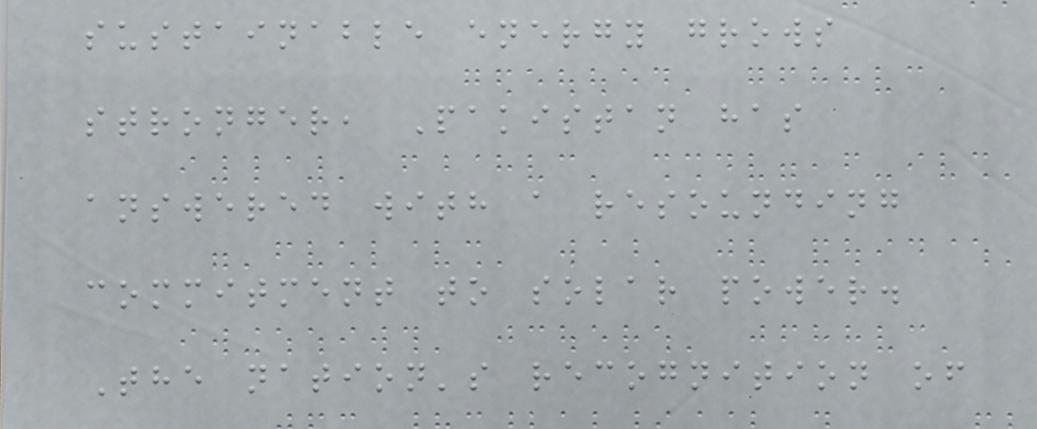sustainable energy grows
stronger, Pakistan has
answered with a resounding
commitment to solar power.
The nation's recognition of
